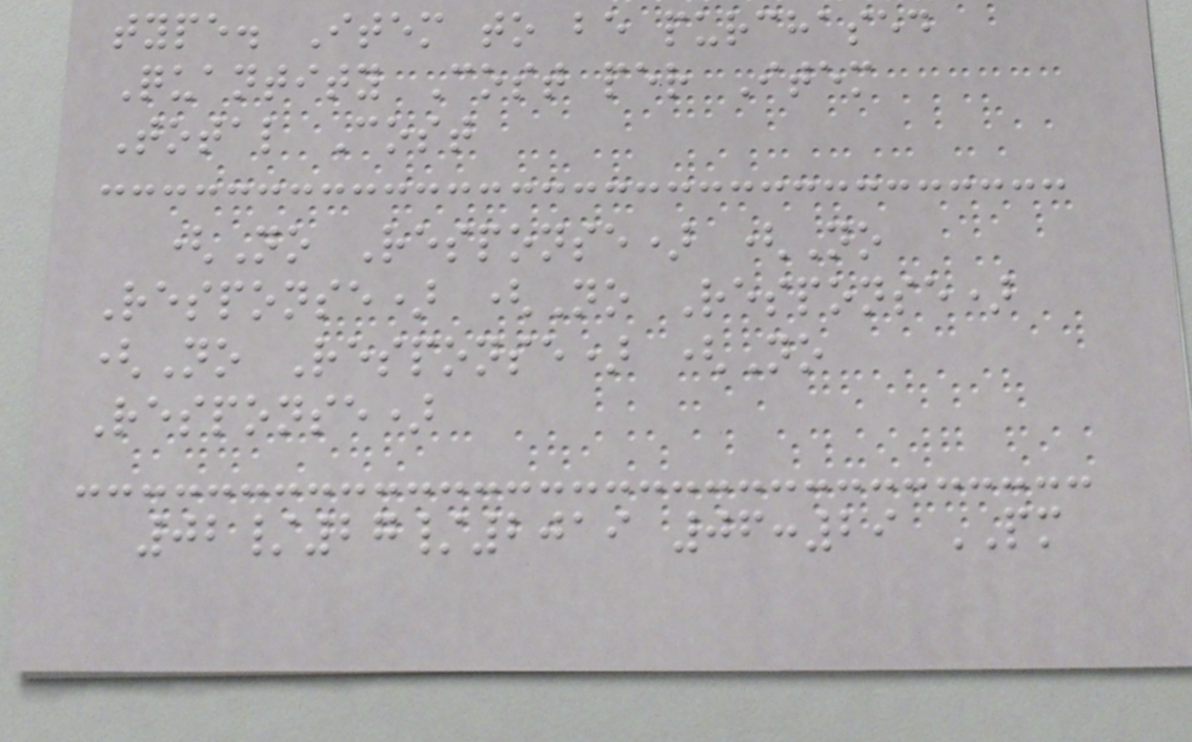type. Item to be purchased
Quantity Cost per Item
Total Cost
(No Response) (No
Response) (No Response)
(No Response) (No
Response)
02/27/2019 06:29 PM
